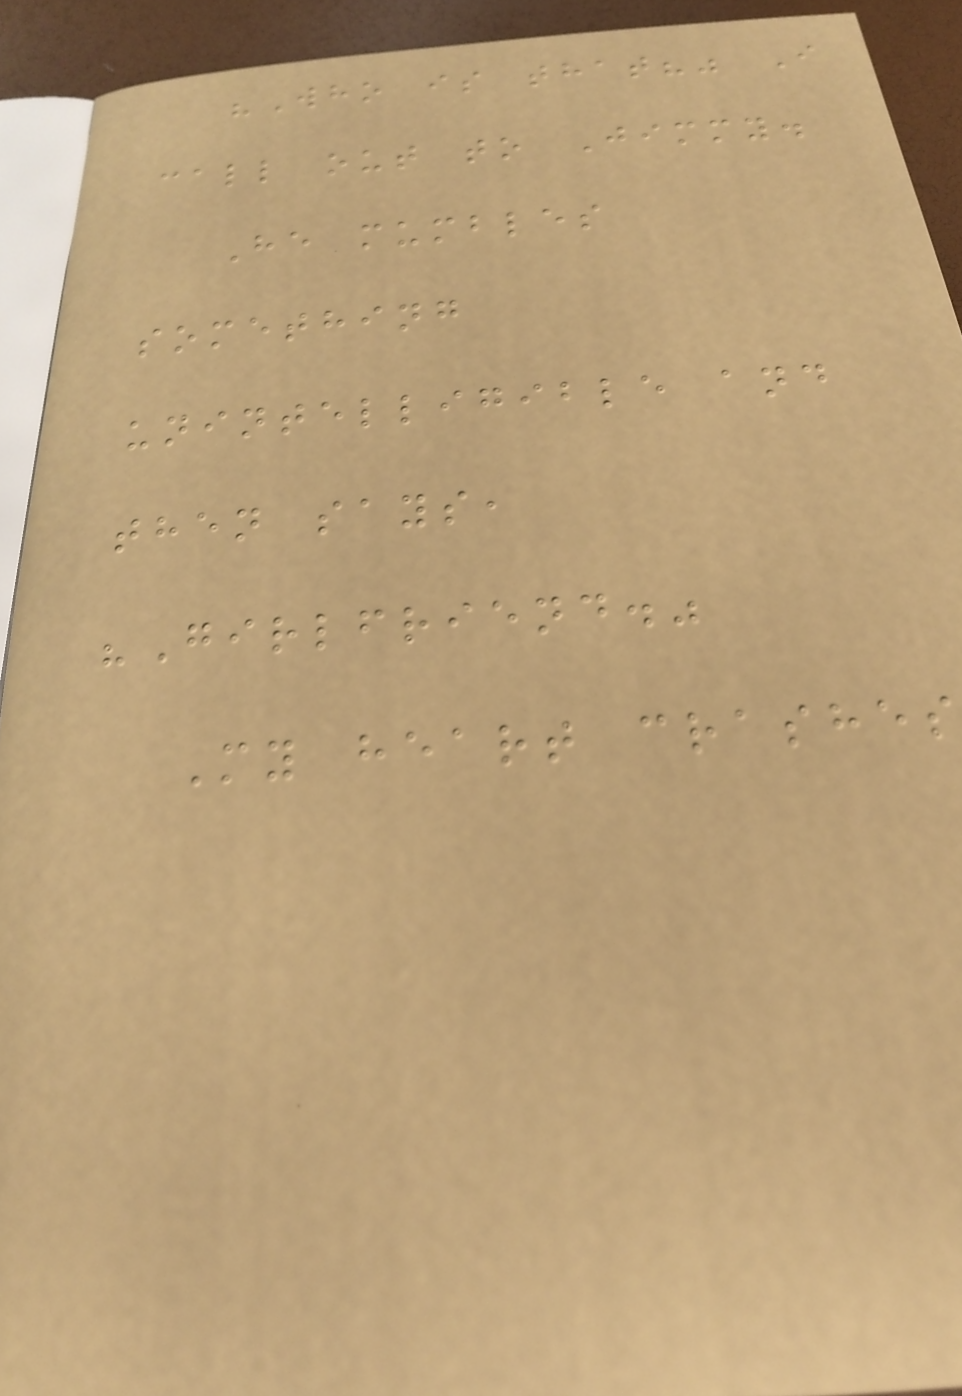"Who is that?" I
call out to Jimmy.
He mumbles
something
unintelligible and
then says,
"Girlfriend."
My heart crashes
